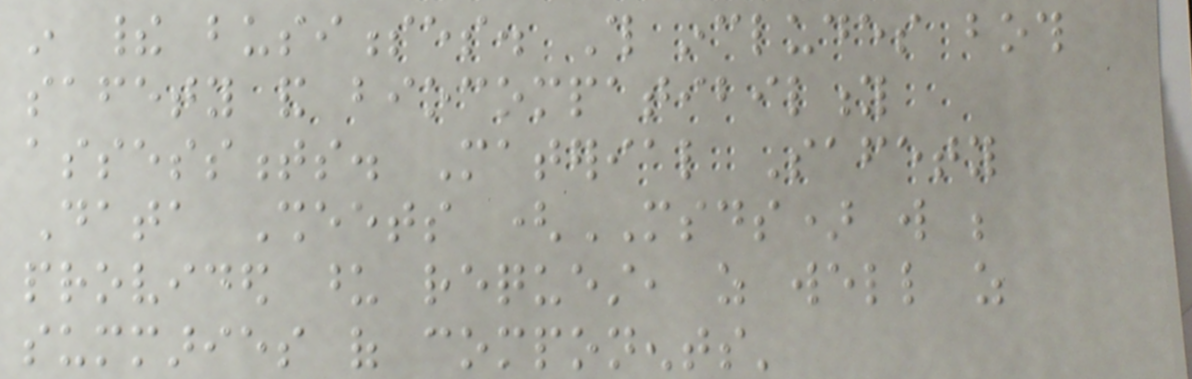in their businesses. This includes both
safety and biocompatibility
assessments. Material Safety
Data Sheets (MSDS) will be
provided upon request, as well as
summaries of components'
